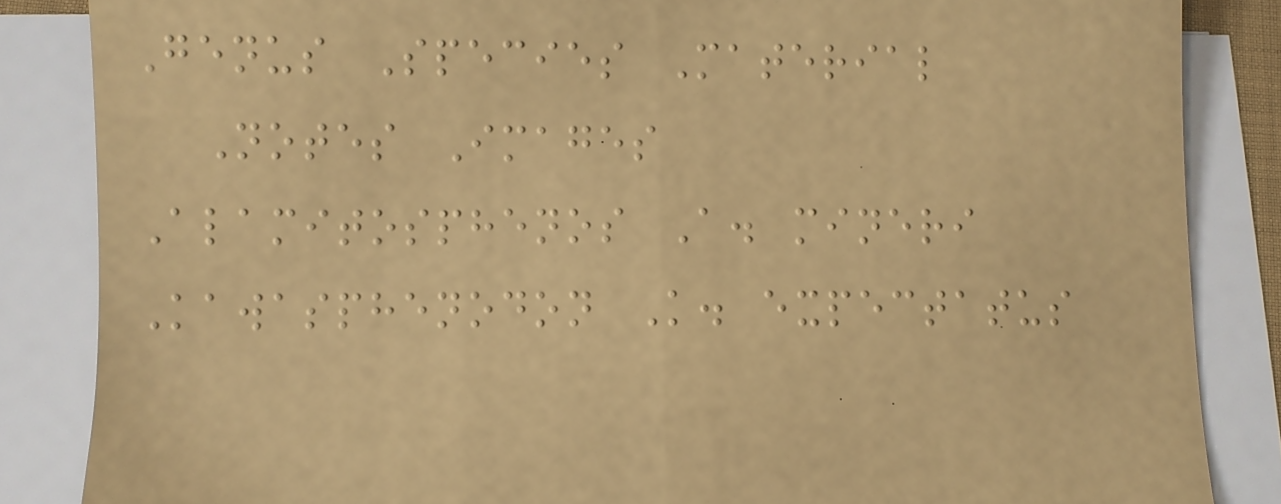Genus Species Material
Notes Images
Alamitosphenos A. mineri
Kawasphenodon K. expectatus
